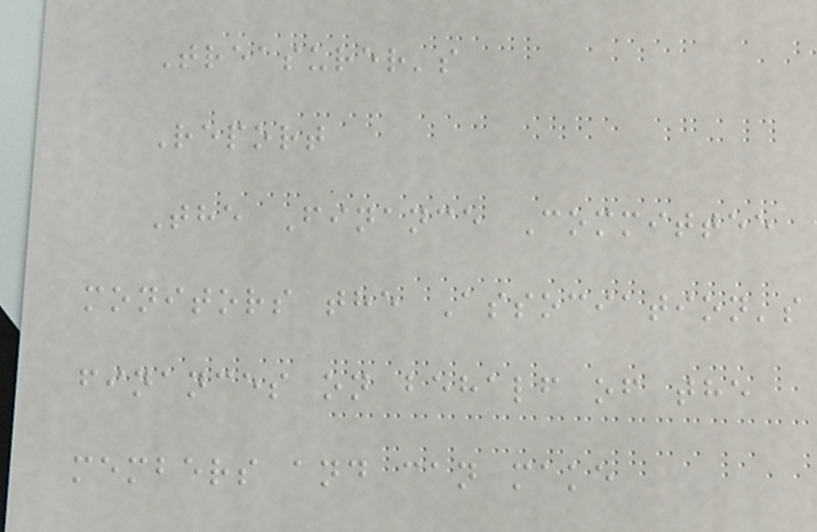Treasurer's
Report
The Finance Committee
monitors the Association's
finances on behalf of the
members and can make
